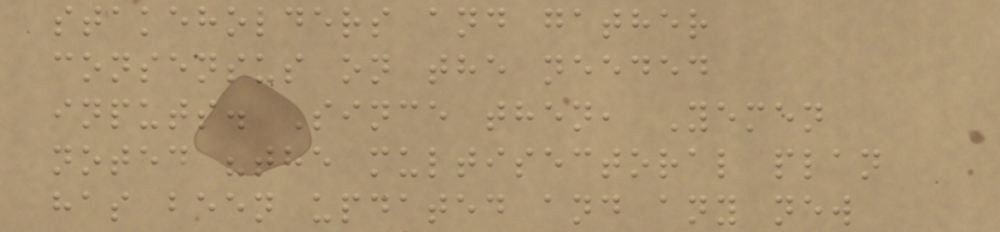stakeholders and gather
consensus on the needed
inputs. Since then, Yemen
noted "the multisectoral plan
has been updated and any new
